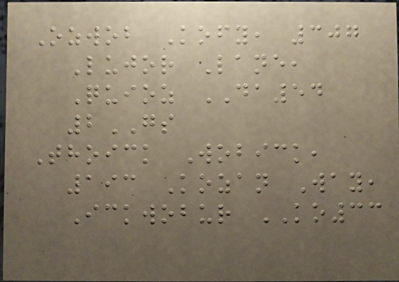Ozwob Kofy, 307
Lujor Lane,
Quioz DA54
2GS
Thoick Wobick,
193 Kozan Way,
Ickwobur KO33
